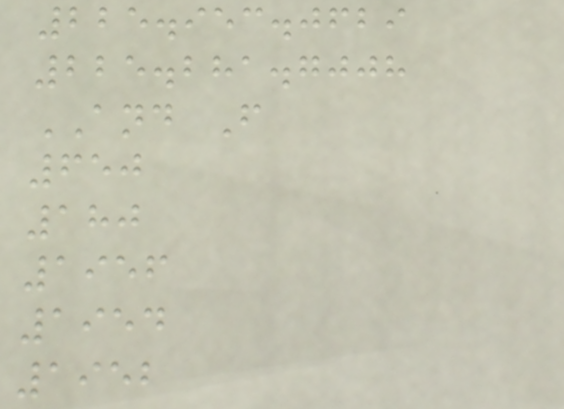225.953.0629
225.281.7008
AND F
650
180
1956
1954
1952
